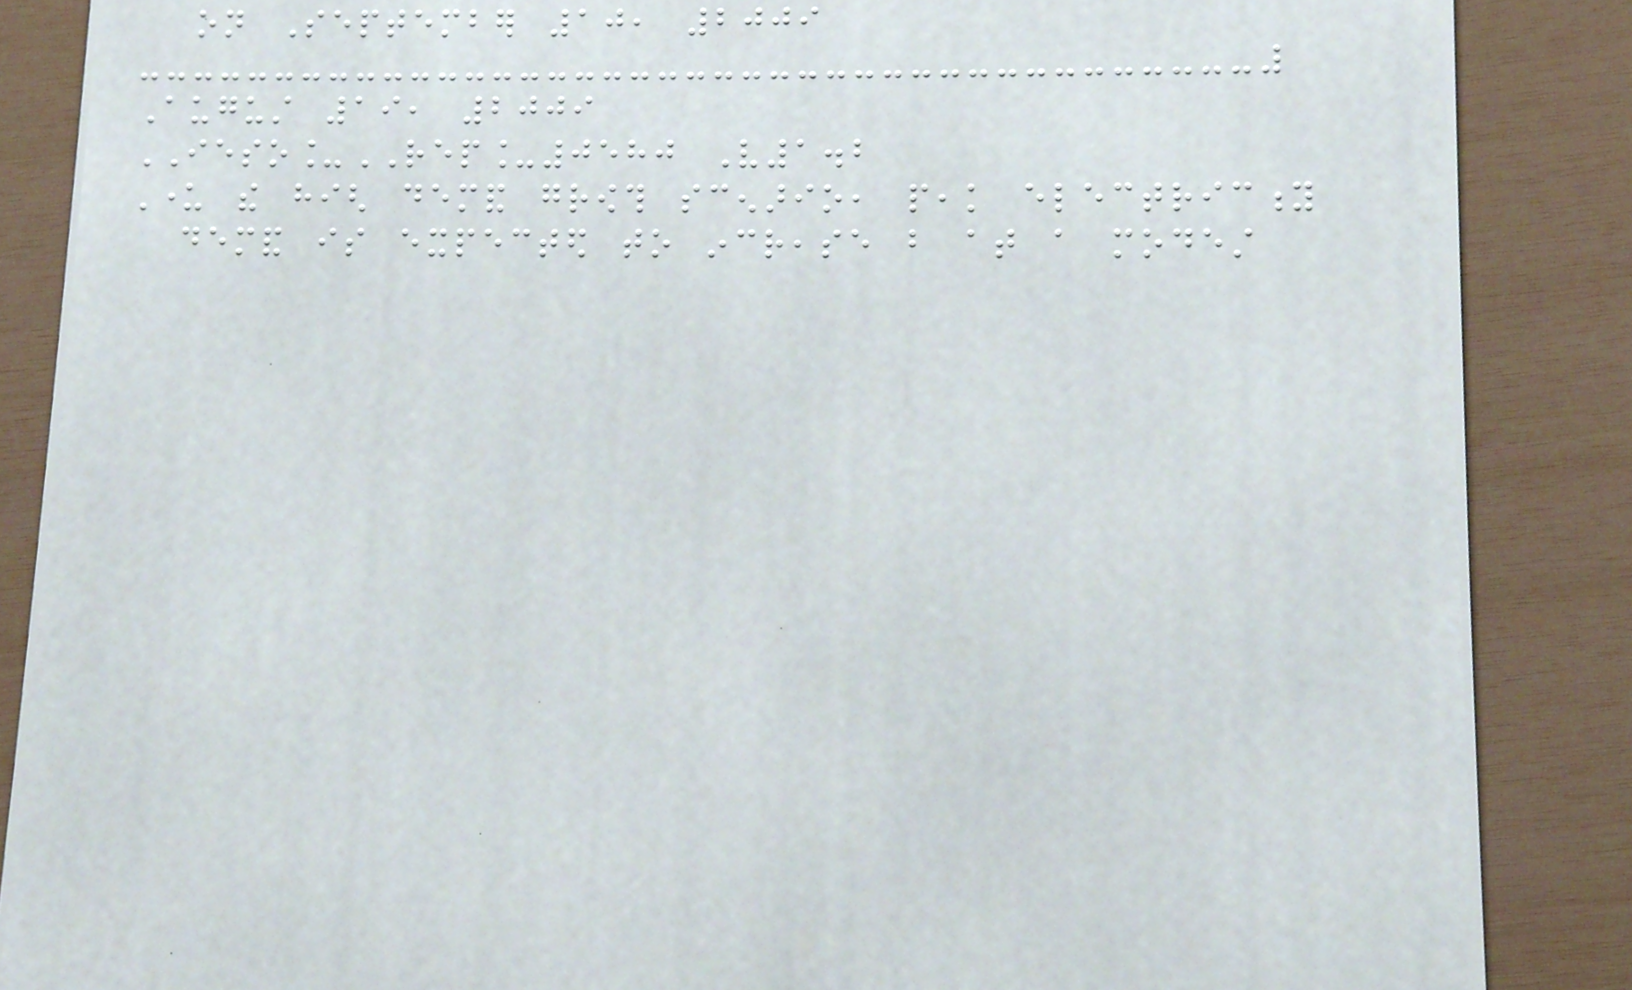on September 10, 2009
August 19, 2009
IESO_REP_0580 V1.2
Under the high demand growth scenario, peak electricity
demand is expected to increase but at a modest
